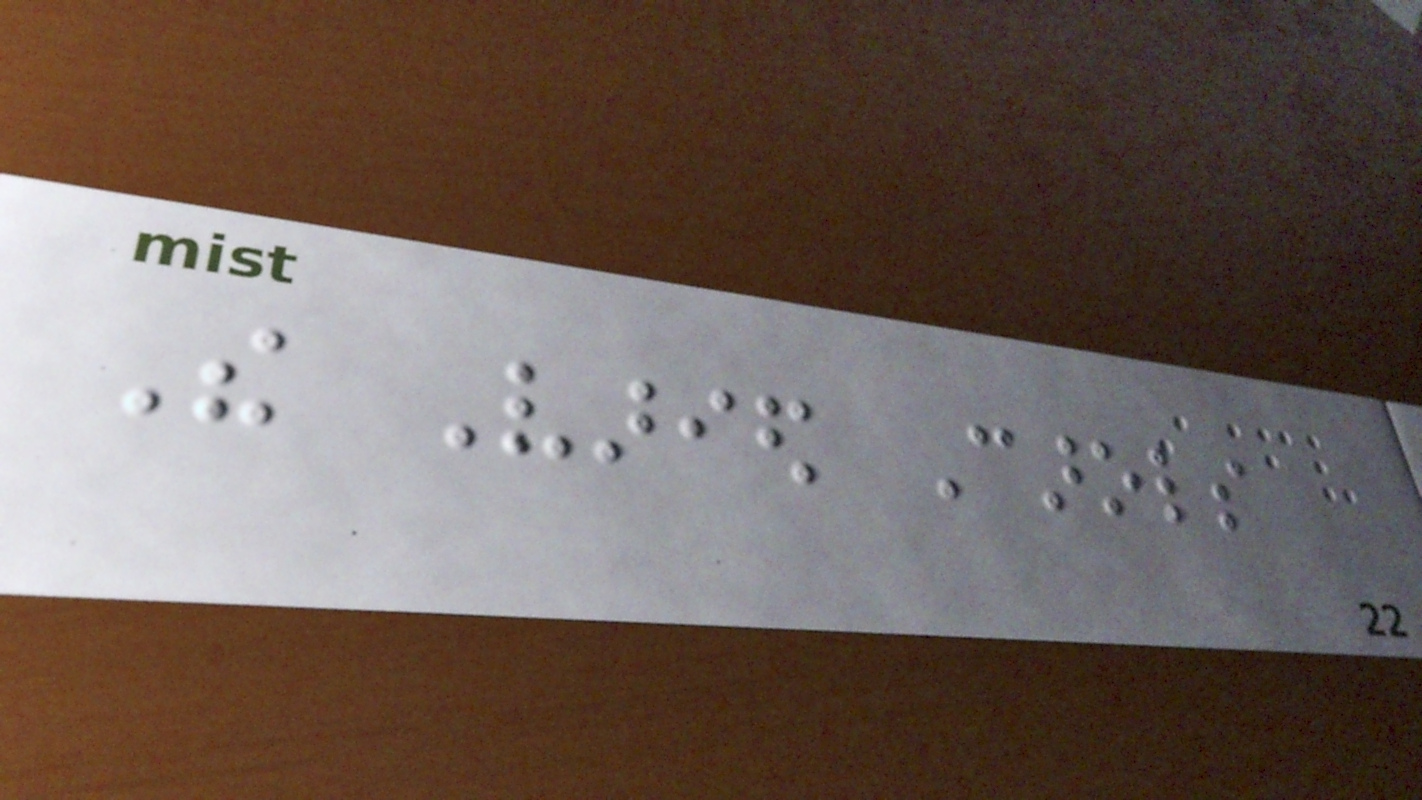The Varied Carols
